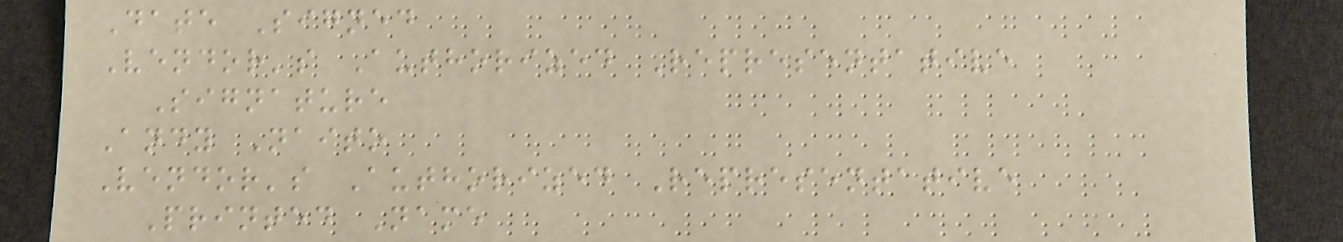Date Signed
Vendor's Authorized Representative
Signature
Andy Naito
Vendor's Authorized Representative
Printed Name
